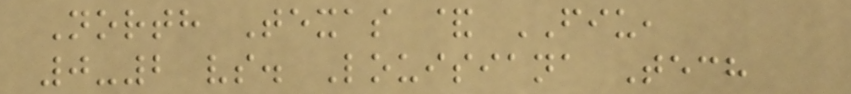North Texas & FIU,
0-2 vs. Louisiana Tech
